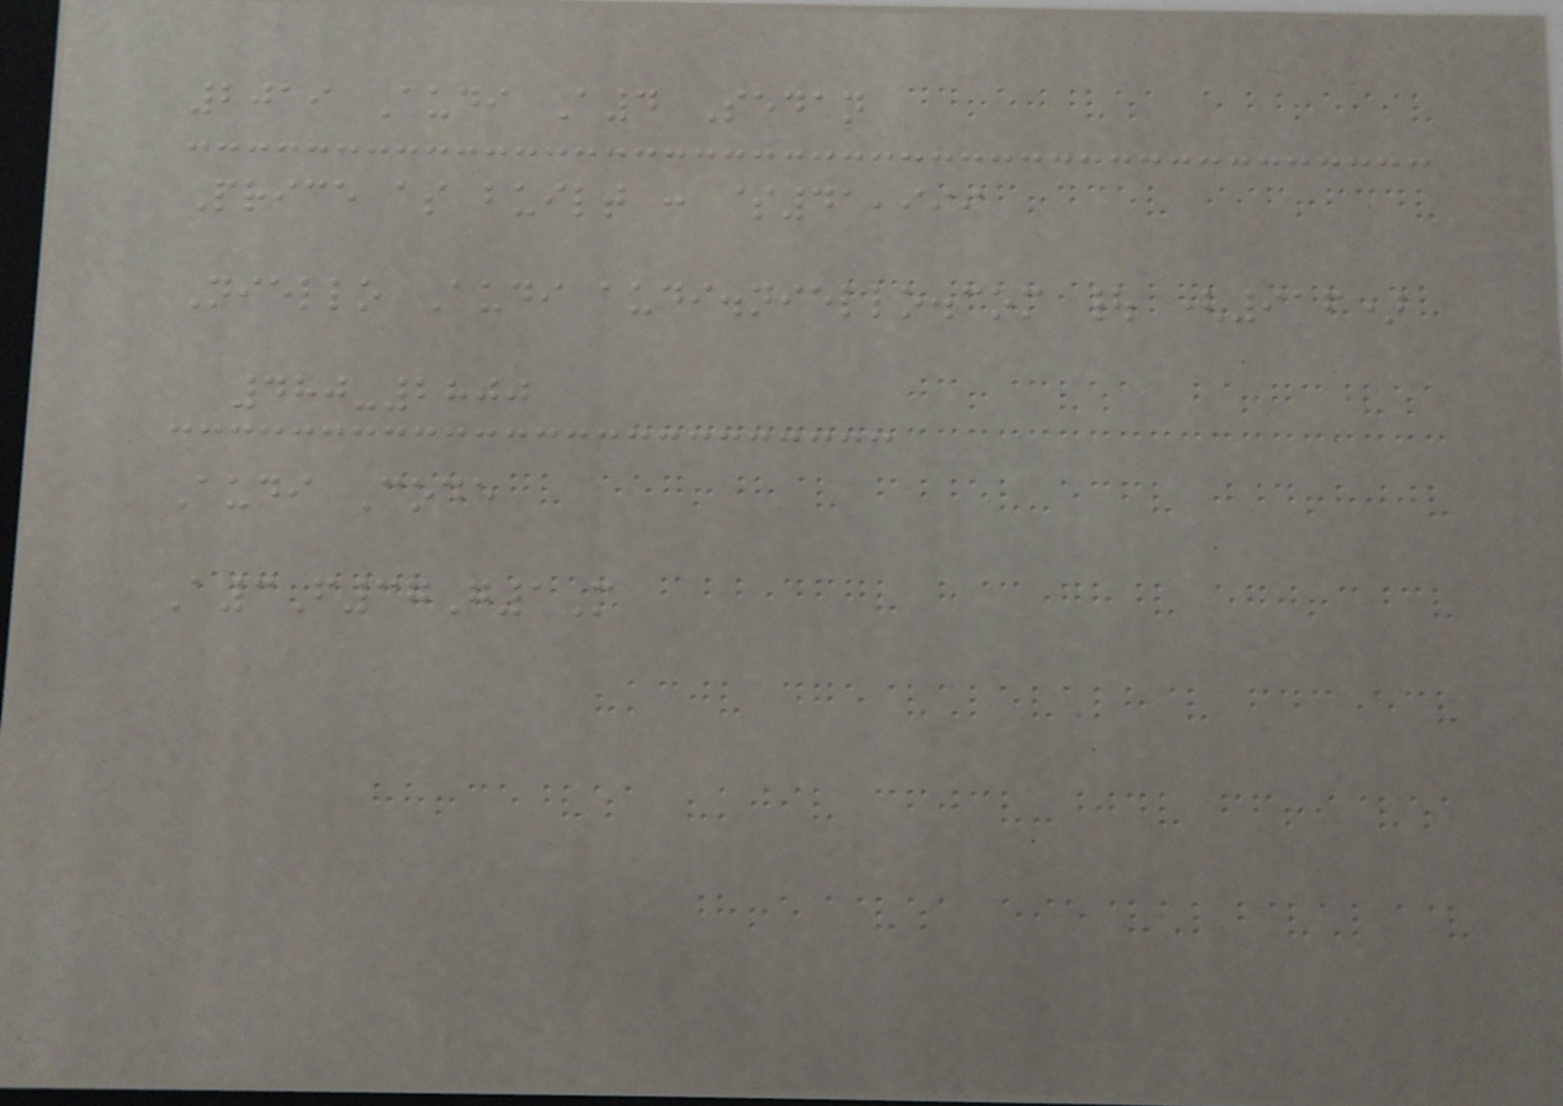2019 Audi A4 Sedan
Price as built : $41,999
Niello Audi audi.niello.com | (916)
480-2800
Audi Code
A3F37G1M
